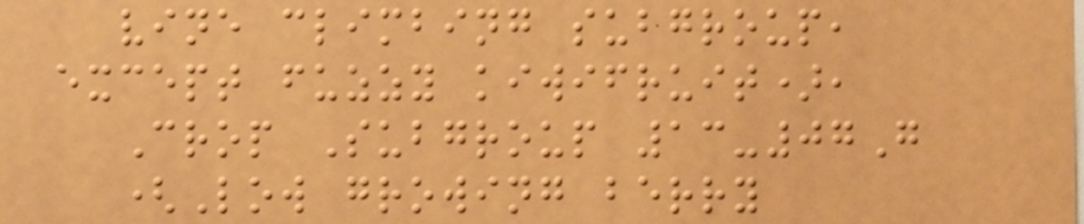vine climbing subgroup,
except fuzzy kiwifruit),
Crop Subgroup 13-07G
(Low growing berry
